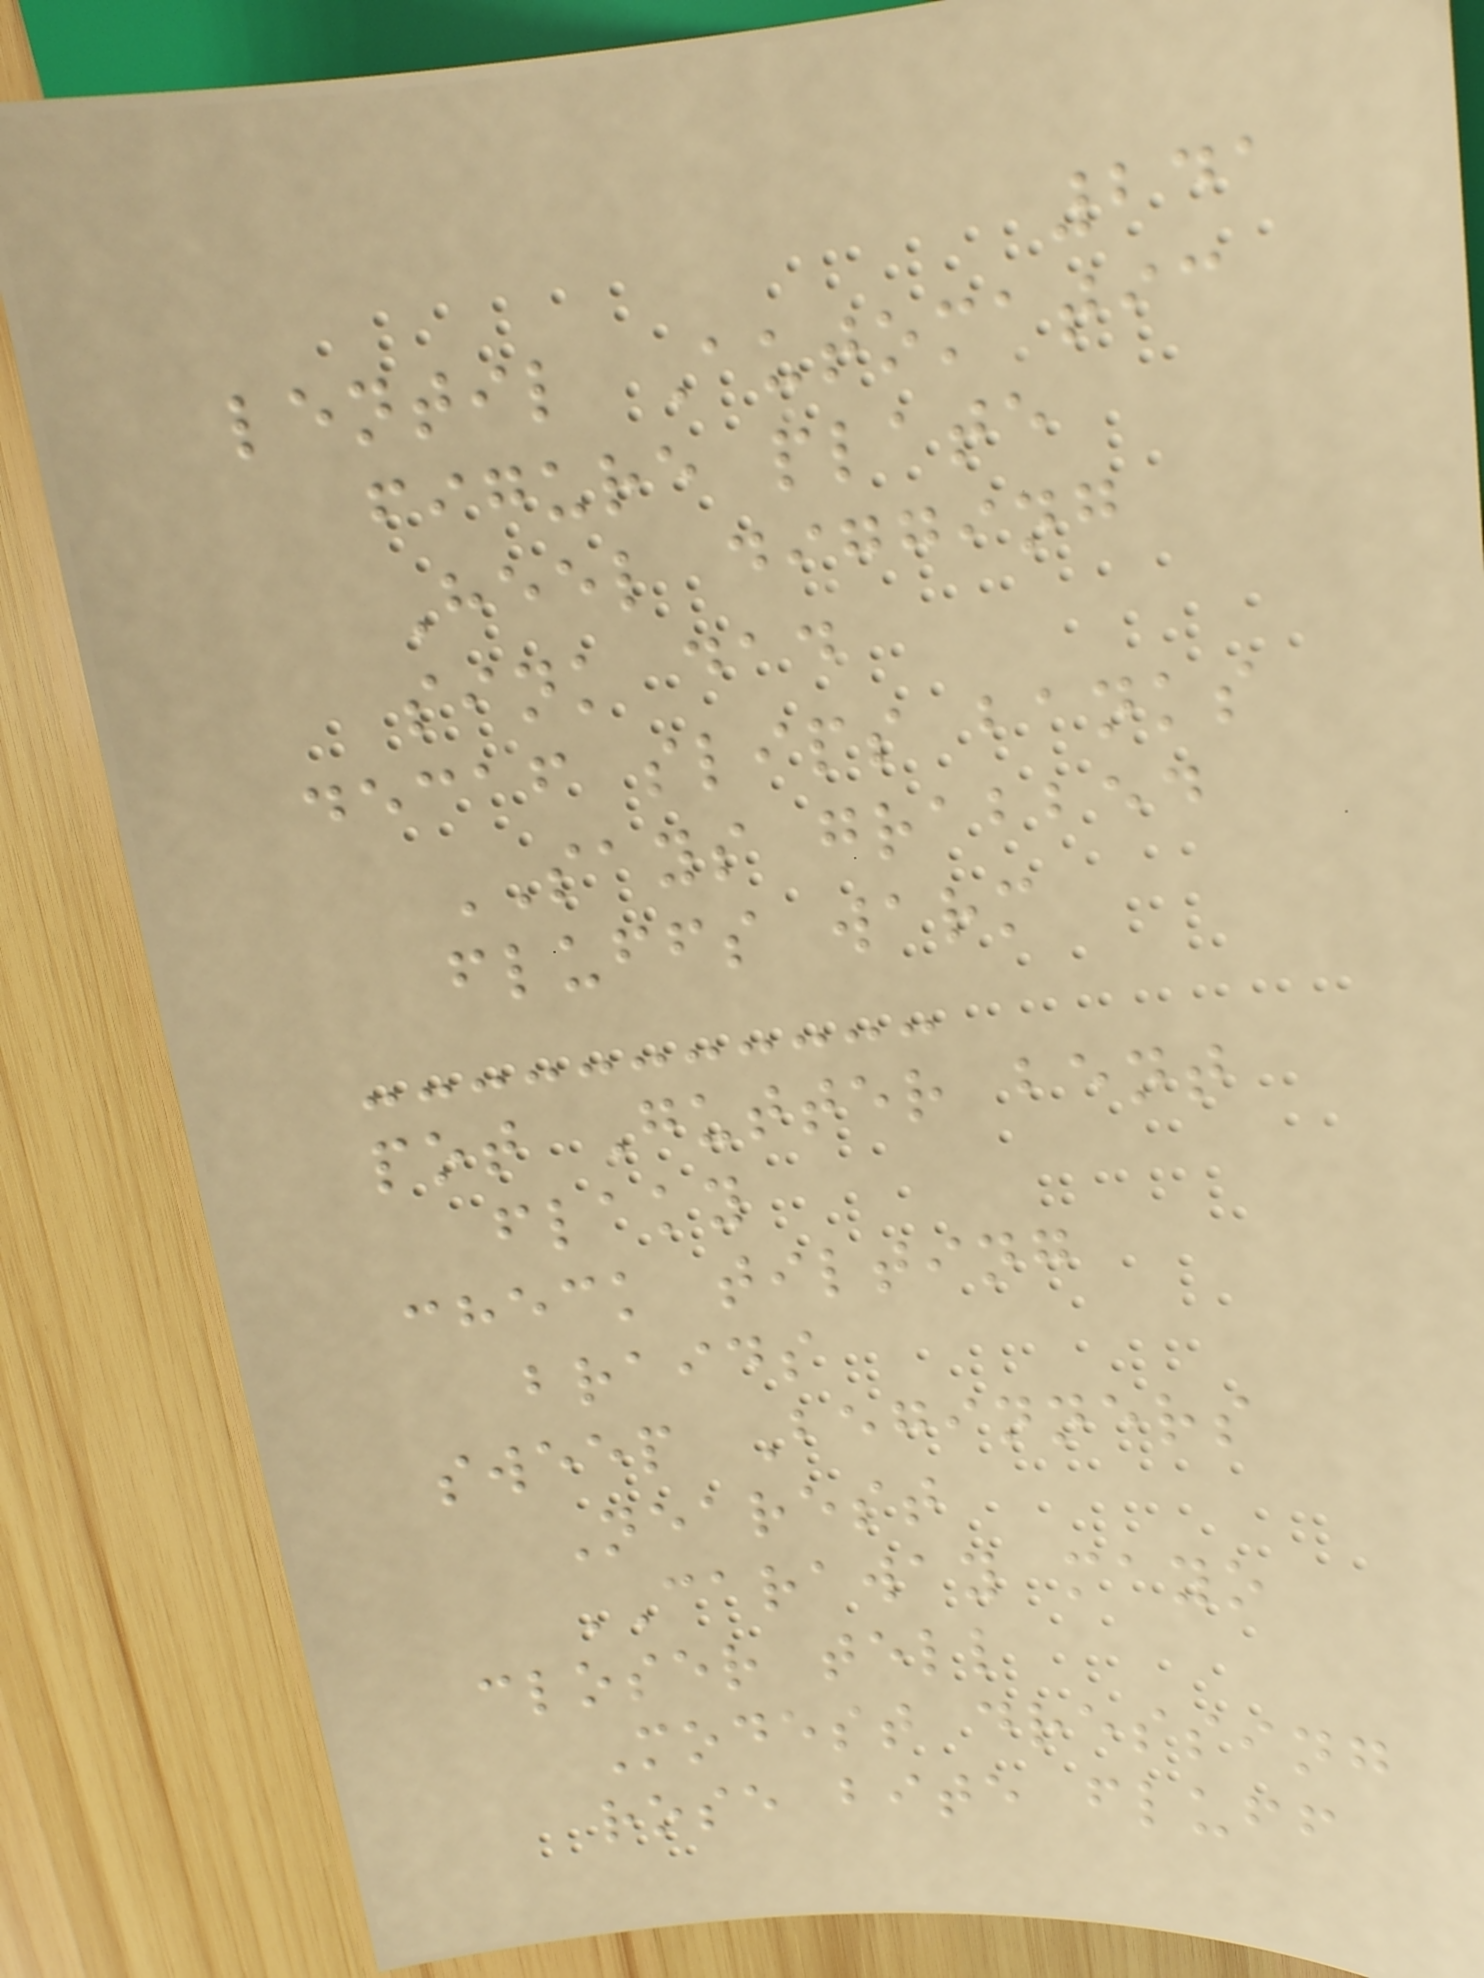241
lentil Automatic
figure plate
Heel digging
sink dad
decaf slips banks
SAYS grabbed
fluffs warm
pot Gutter bent
flaky
check tilting
braids
sweep Beginners
Nearest
CARAWAY mayo
closer tell
Modest dressing
rose bite fluff
